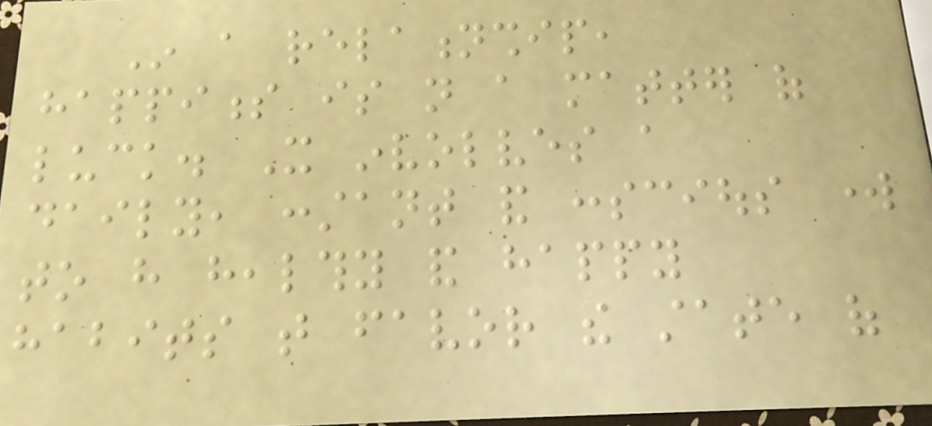In a relationship,
happiness is not a matter of
luck. It involves a
daily, constant and conscious work
to have healthy and happy
habits that favor the state of
